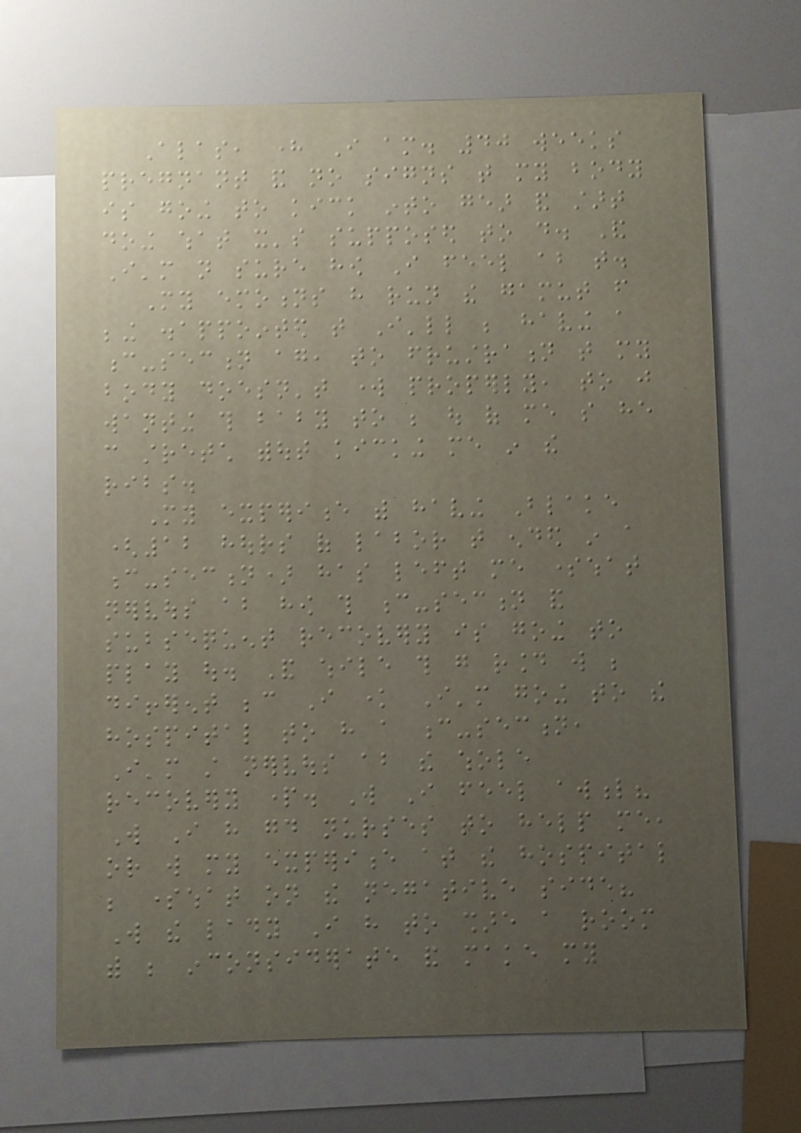Alas, here I am. 40 weeks
pregnant and no signs that my body
is going to kick into gear and start
doing what it's supposed to do. And
I'm not sure how I feel about that.
My emotions have run the gamut from
being disappointed that I'll be having a
c-section again, to frustration that my
body doesn't work properly, to just
wanting this baby to be out of me so he
can stretch without kicking me in the
ribs.
My experience with having Blake
(12 hours of labor that ended in a
c-section) has left me somewhat
nervous about how this c-section and
subsequent recovery is going to
play out. And while this go round will be
different because I know I'm going to the
hospital to have a c-section,
I'm still nervous about the whole
recovery part. Will I feel awful?
Will I have good nurses to help me,
or will my experience at the hospital
be somewhat on the negative side?
Will the lady I have to share a room
with be inconsiderate and make my
